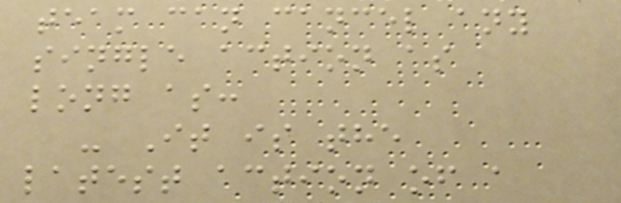team can cancel any
single action as
long as:
- It is the
latest action of a
